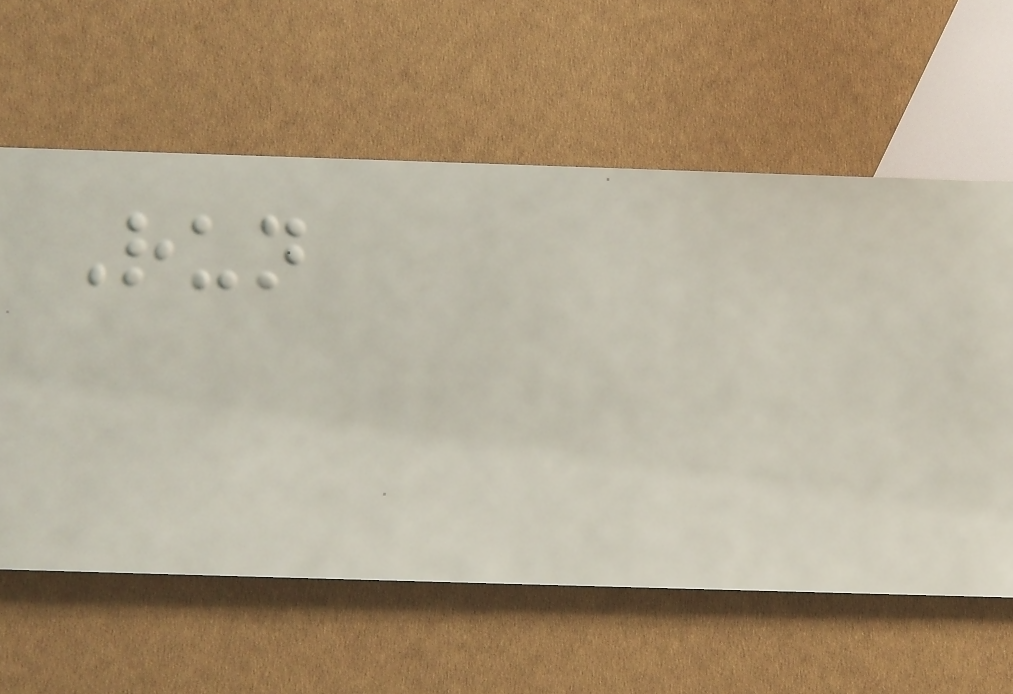Run
